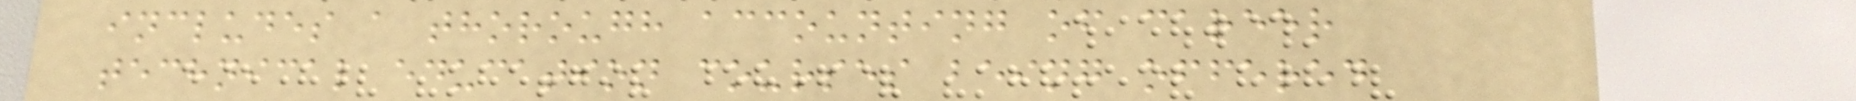includes a thorough accounting of career
technical education courses being offered
